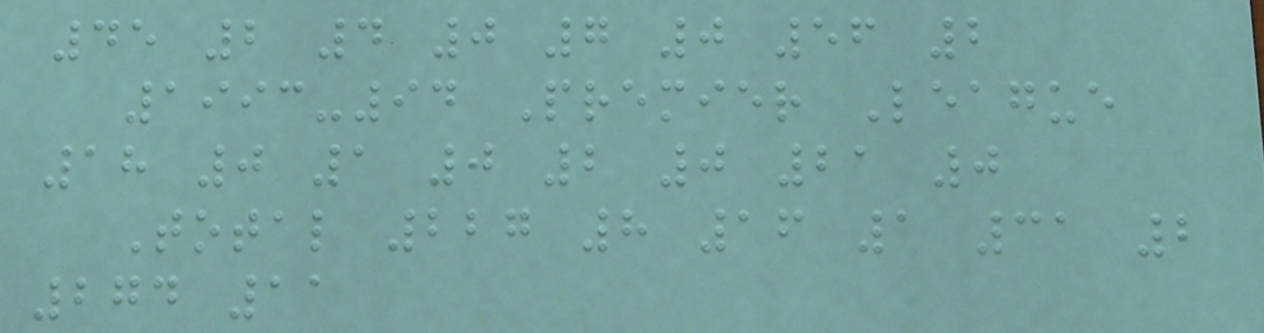45 2 4 0 7 0 56 2
1993-94 Premier League
18 0 1 0 2 0 21 0
Total 227 8 16 1 31 2
274 11
